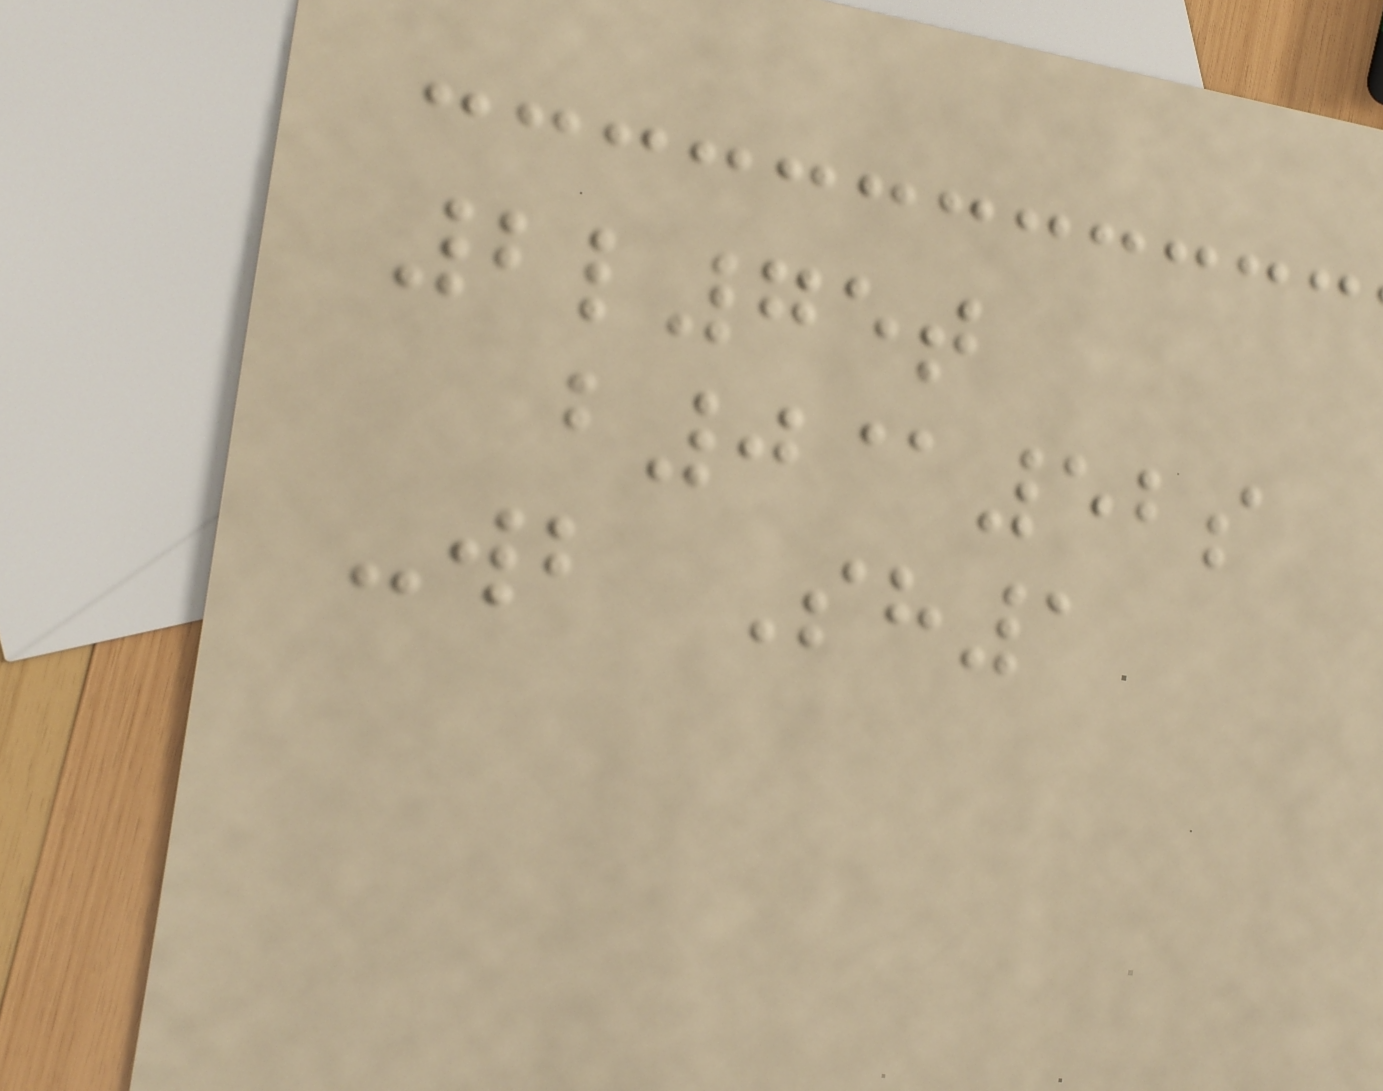2l75t
b0@52s
-wb Sh1
